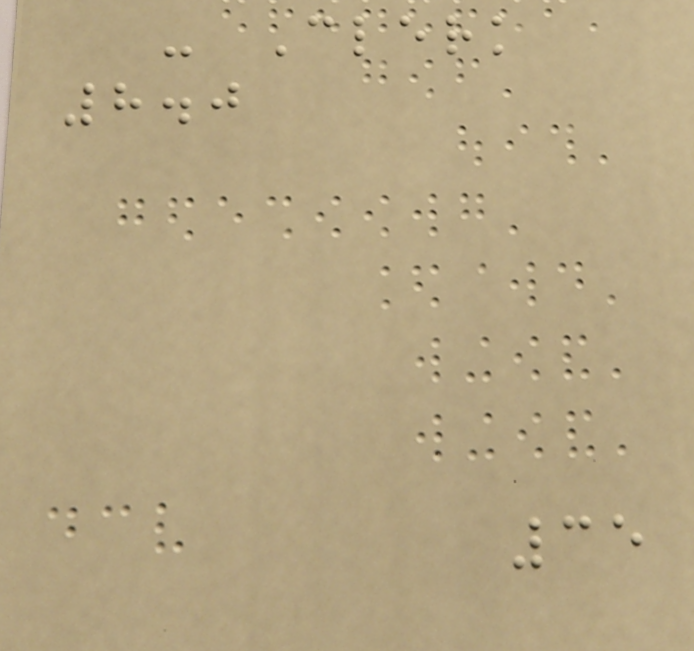- Clerk
8.0
35
